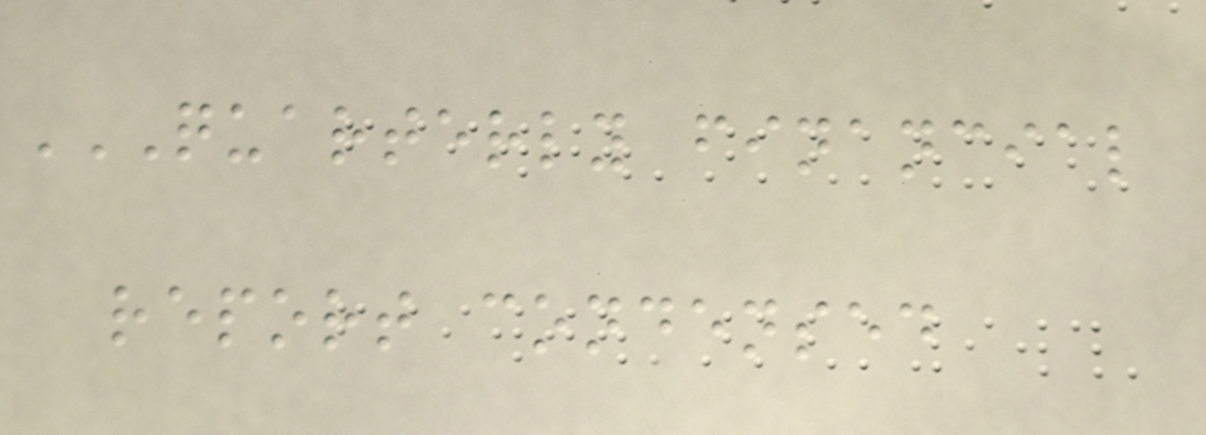QUARTERLY FINANCIAL
REPORT CONDENSED
